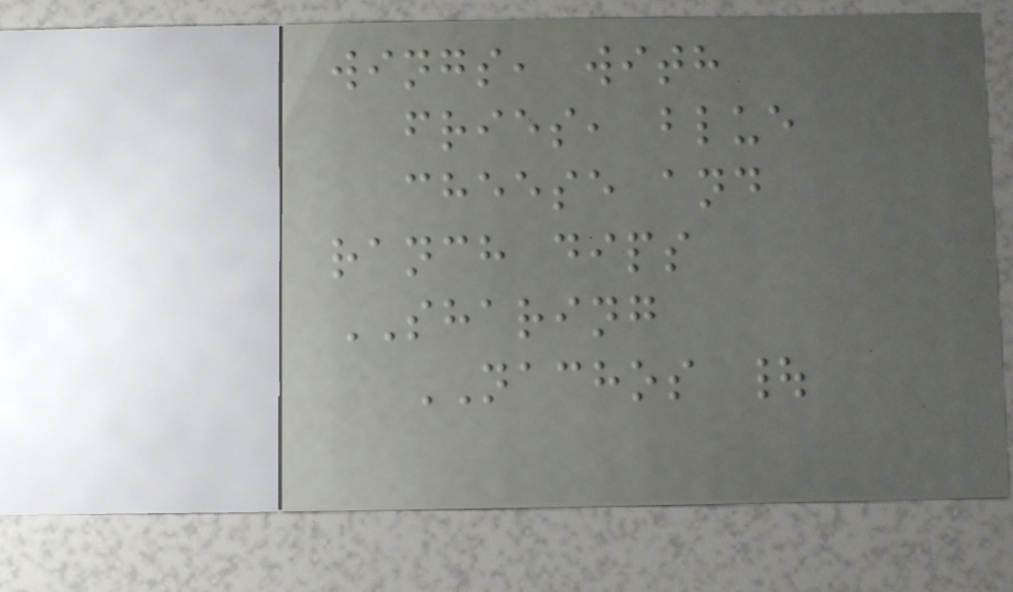wings, with
fries, blue
cheese and
ranch dips
SHARING
NACHOS |
